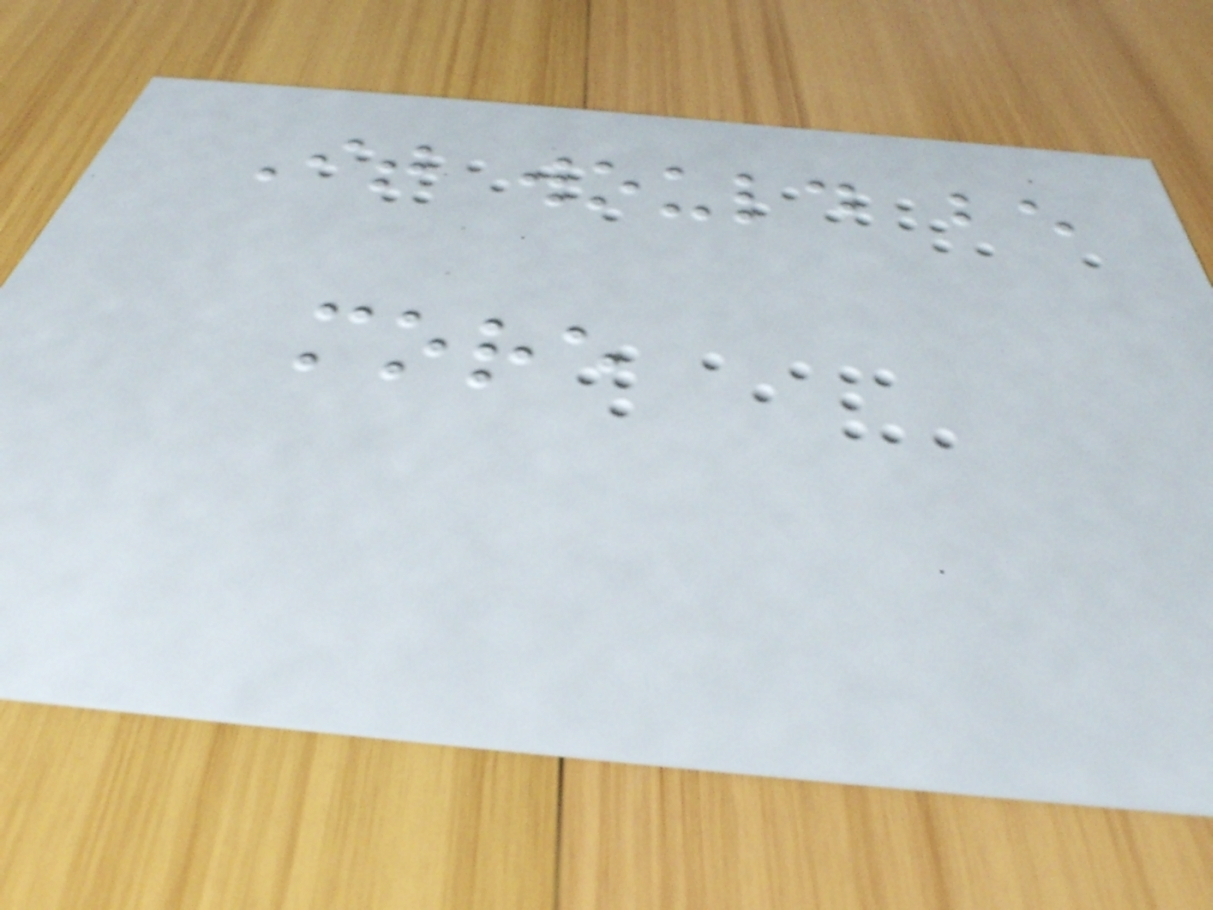It would be
more
